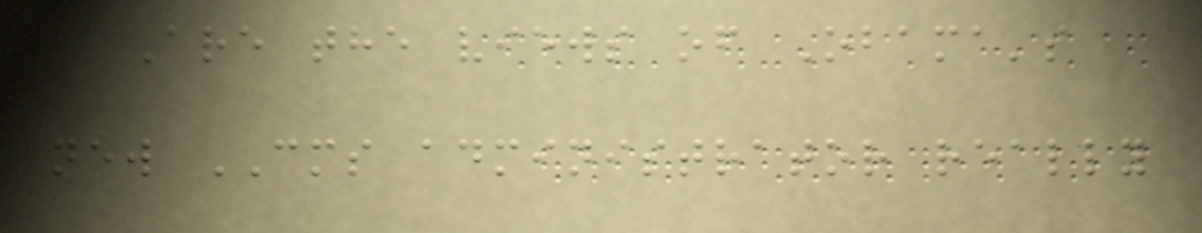Are the views of Obama's
new CMS administrator really
